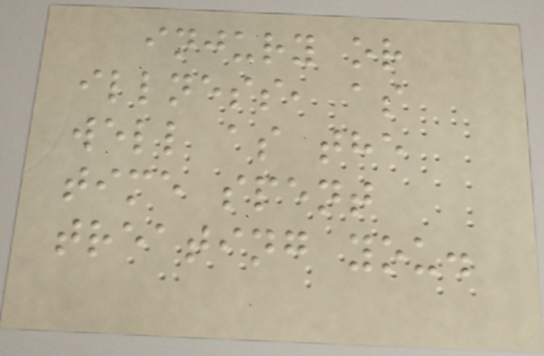injury or
illness, as
well as the
time spent
treating you.
